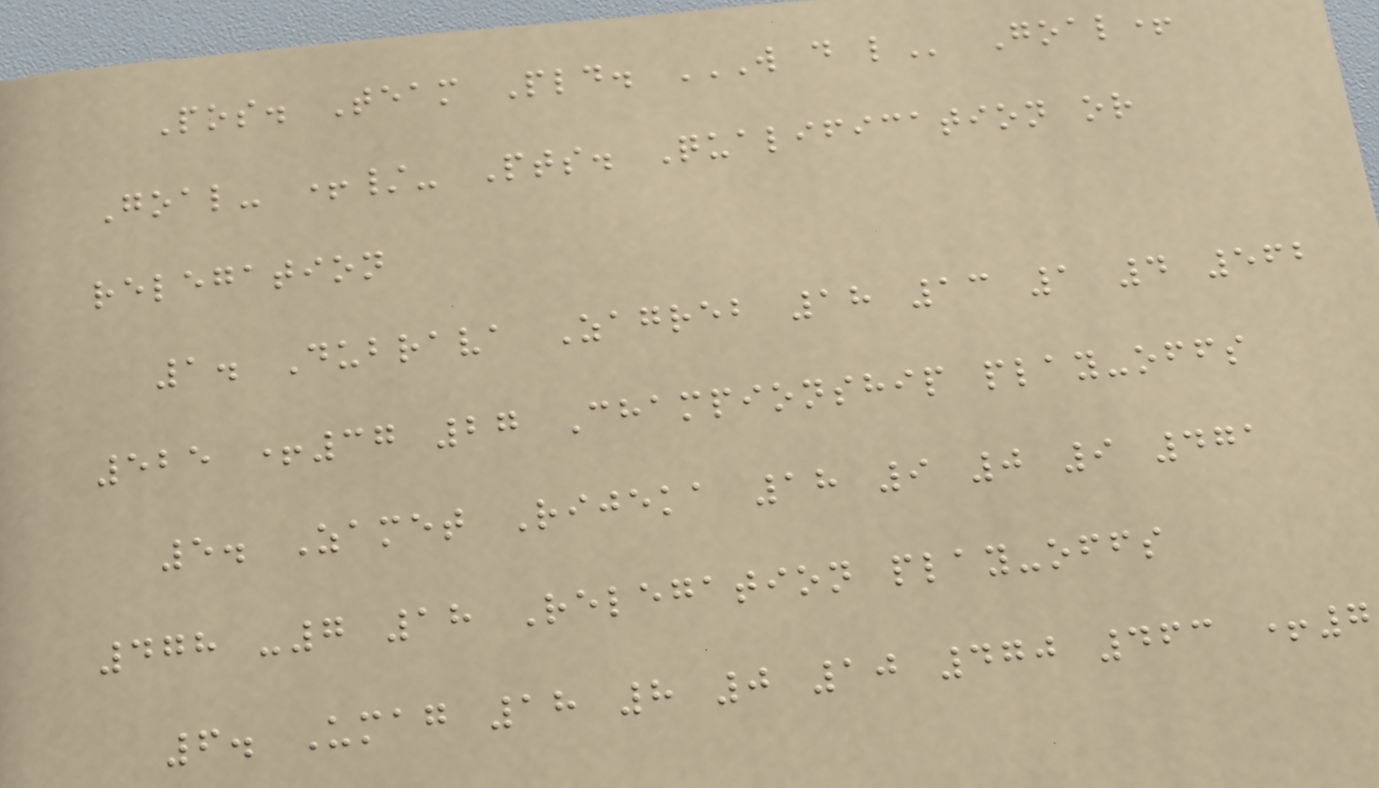Pos. Team Pld. W D L Goal+
Goal- +/- Pts. Qualification or
relegation
1. Dubrava Zagreb 18 13 1 4 562
525 +37 27 Championship play-offs
5. Zamet Rijeka 18 9 0 9 471
478 -7 18 Relegation play-offs
6. Umag 18 8 0 10 470 463 +7
